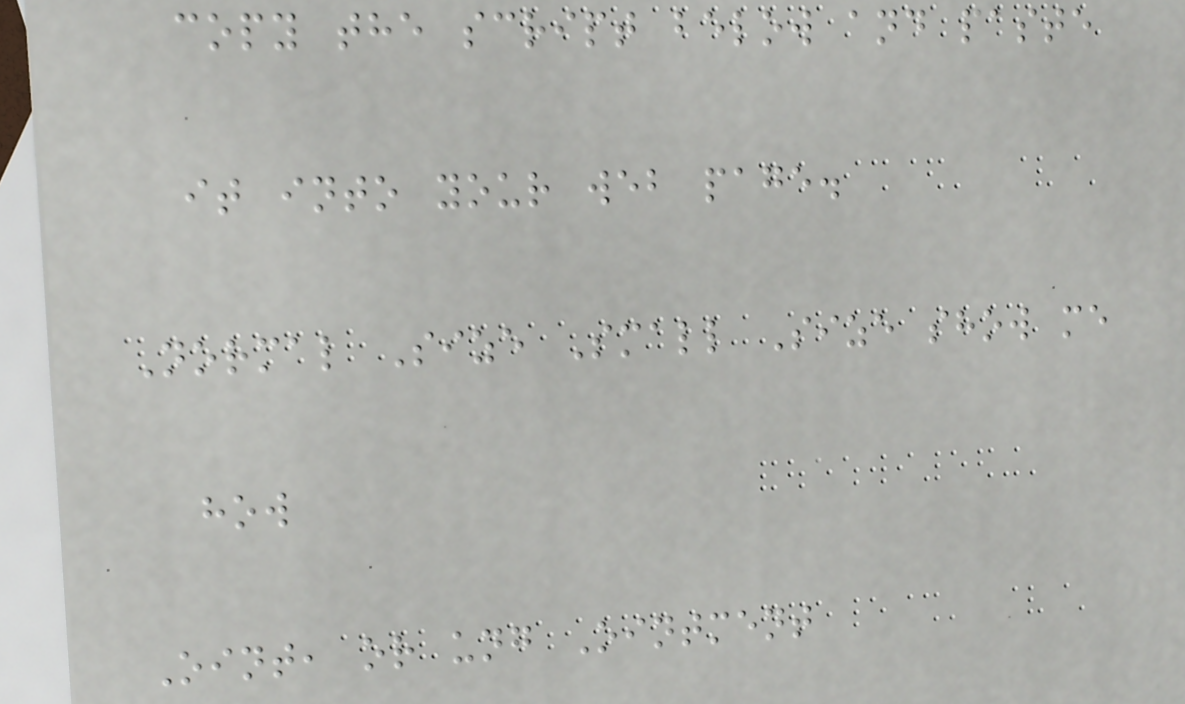copy the script below and paste
it into your web page.
Normal Size Small Size show me
how
Oint, or ung Ointment
